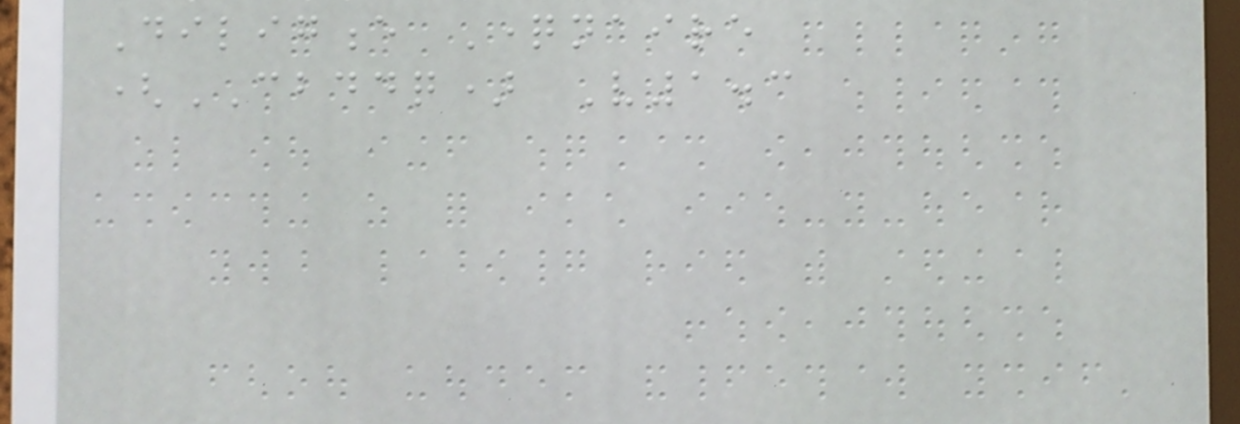Diligence Questionnaire
(CBDDQ) V1.3
